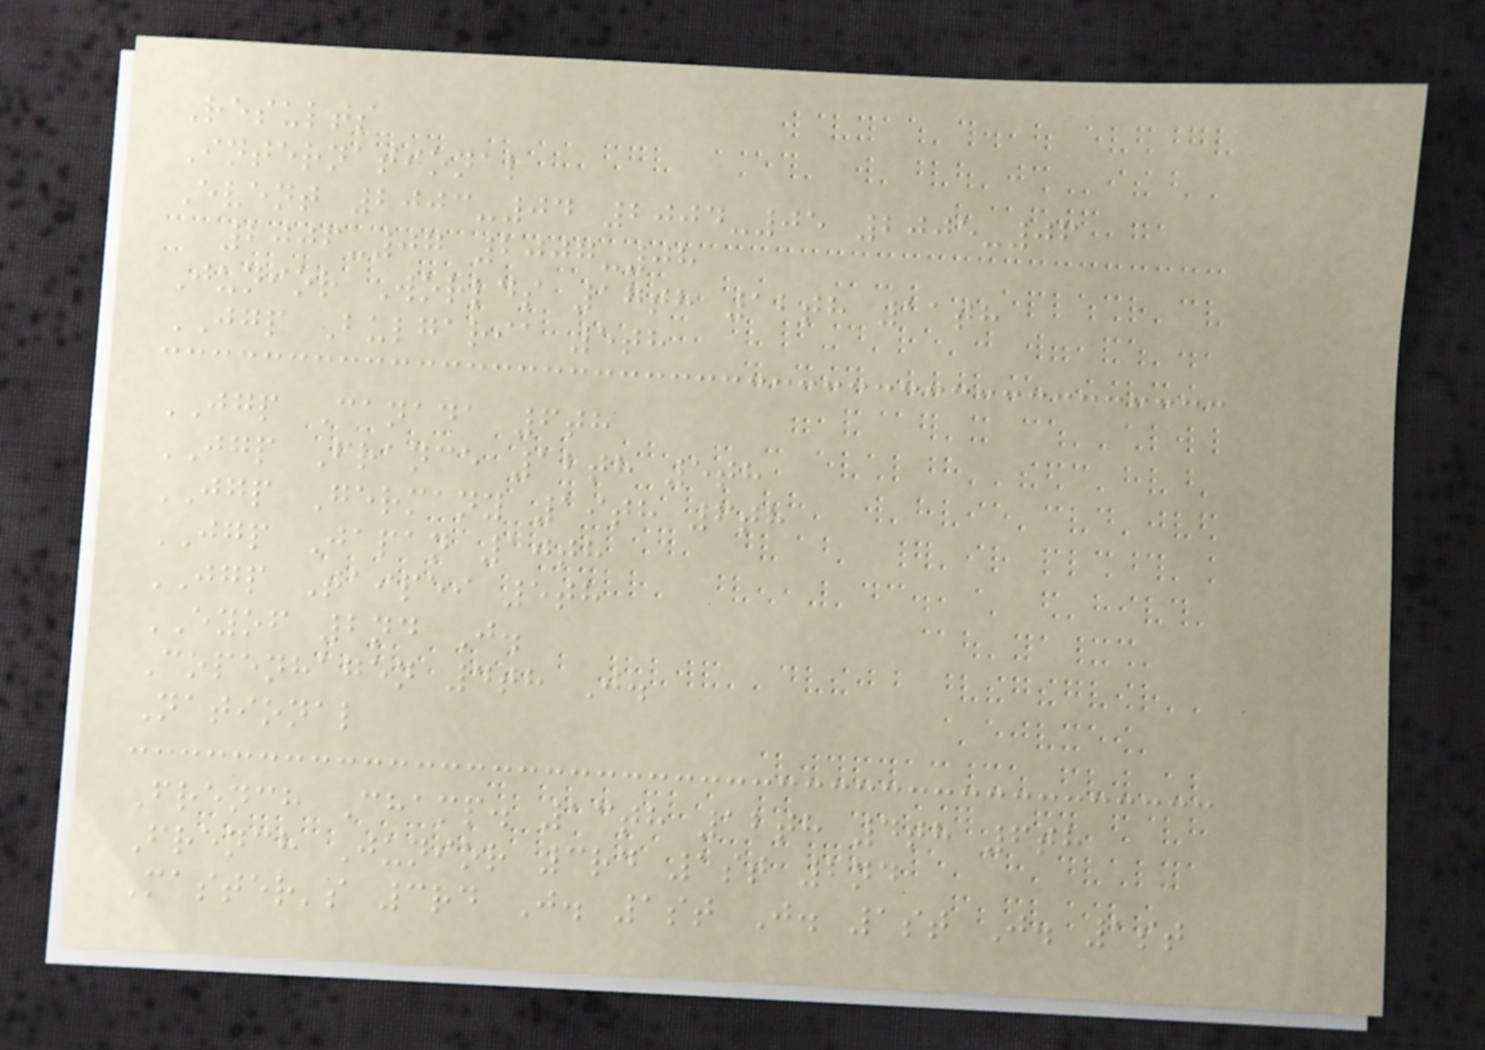Results
International
Event 2003-04 2004-05 2005-06
2006-07 2007-08
Junior Worlds 17th 12th 11th
JGP Bulgaria 5th
JGP Canada 6th
JGP France 12th 5th
JGP Germany 19th 6th
JGP Japan 10th
JGP Taipei 5th
EYOF 2nd J.
Copenhagen 4th J.
National
French Champ. 13th 12th 4th 6th
French Junior 3rd 1st 2nd
Master's 3rd J. 1st J. 1st J. 1st
